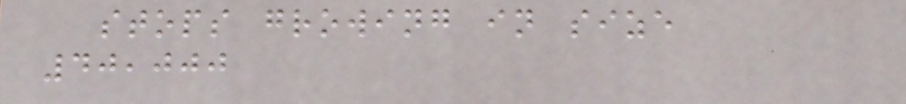stops growing in size
40,000
